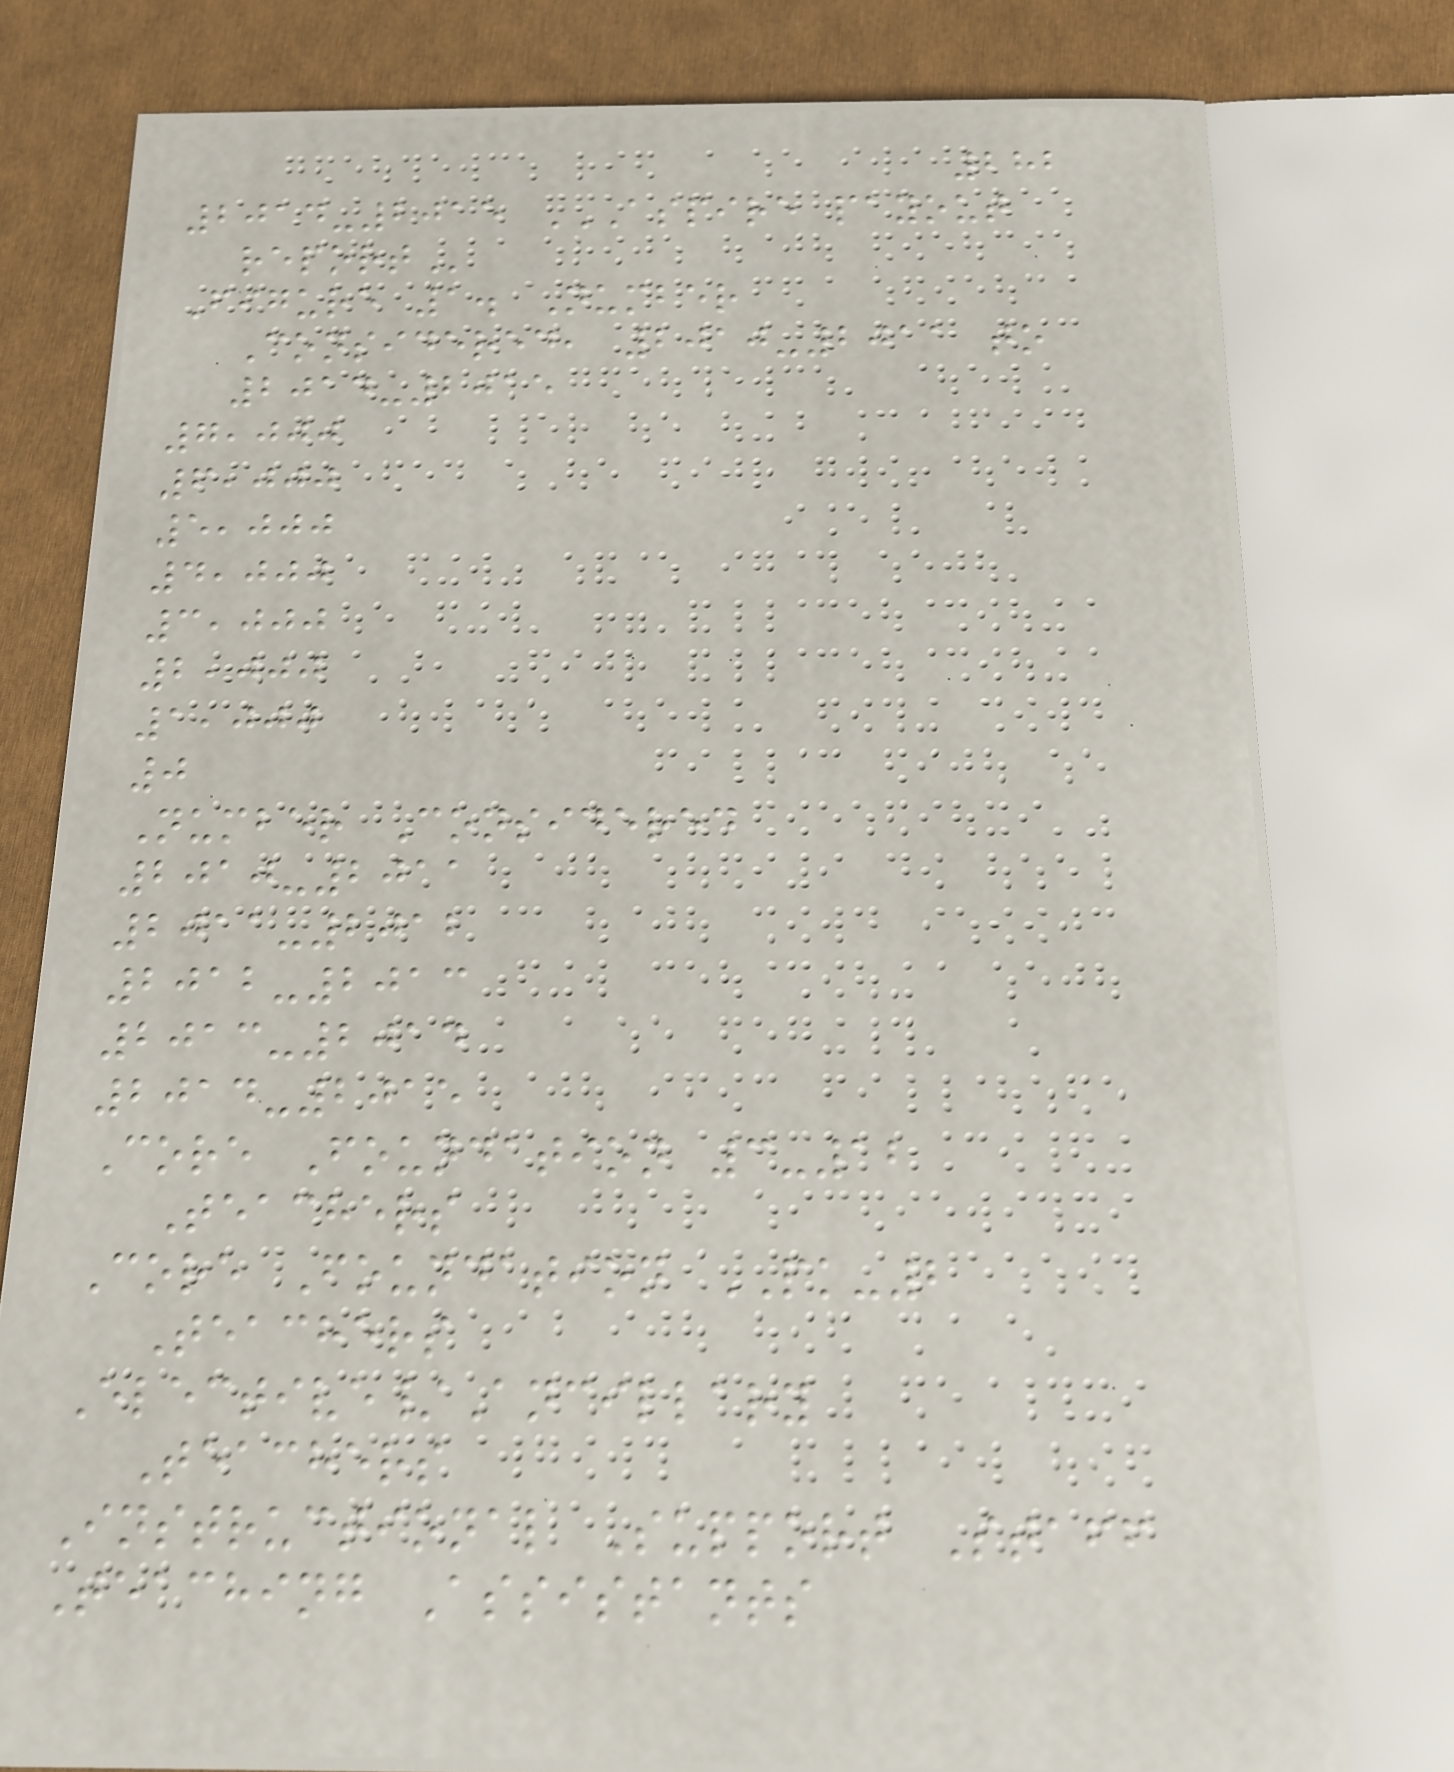282
2014-2015 ASPIRE PAYOUT
REPORT
Figure 1. Number
Considered, 2010-2011 to
2014-2015
7,000
6,000
5,000
4,000
3,000
2,000
1,000
0
Number Considered
2010-2011
2011-2012
2012-2013
2013-2014
2014-2015
Core Foundation 3-12
Teachers
Core Foundation PK-2
Teachers
Elective/Ancillary
Teachers
Instructional Support Staff
Teaching Assistants
